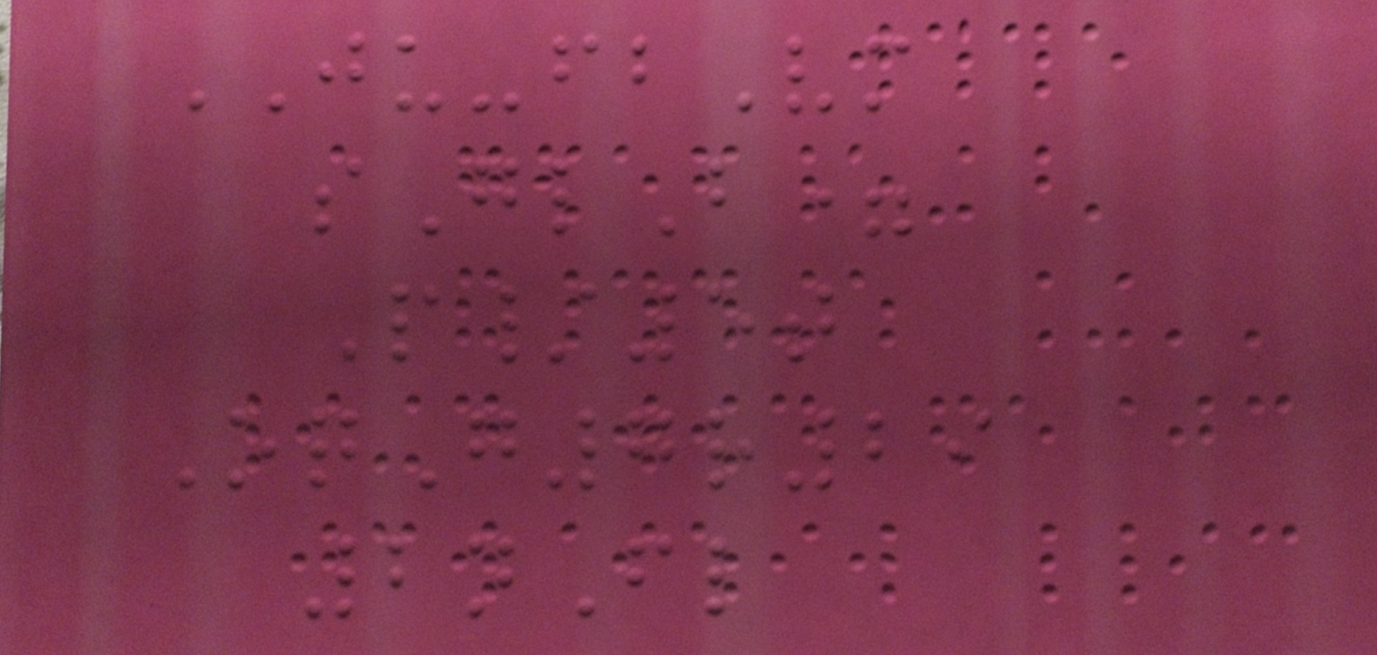JU-fbVm
sGlB=
P/5t
OqG7r29
2nFl
